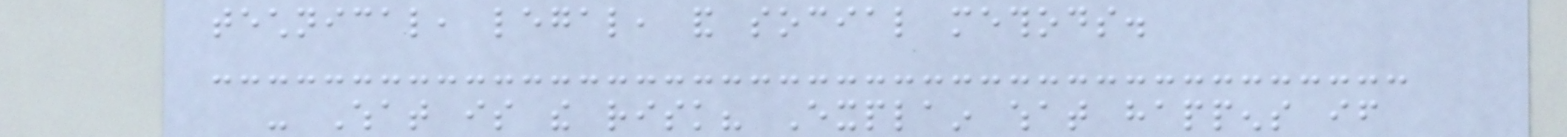technical, legal, and social methods.
- What is the risk? Explain what happens if
